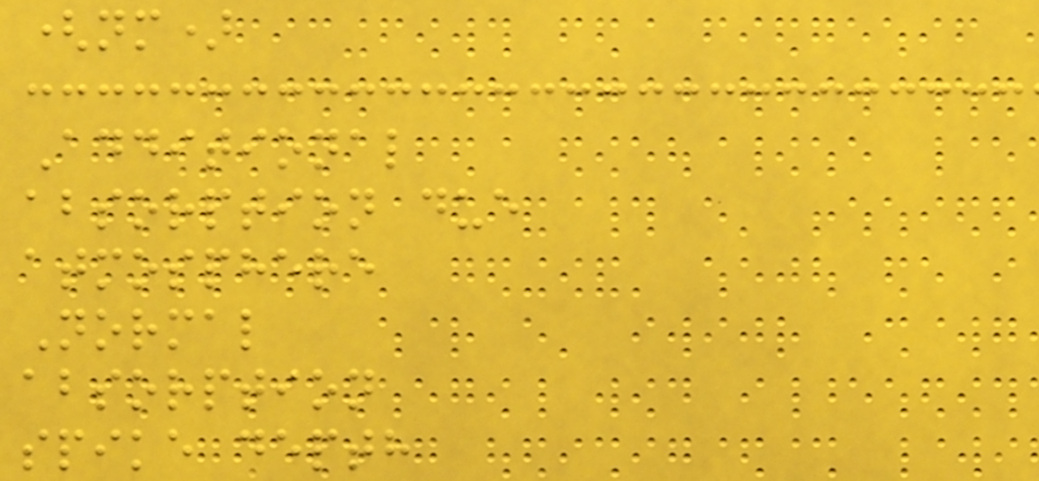(nm)
Additional
absorption due
atmosphere
Normal
absorption
spike depth
